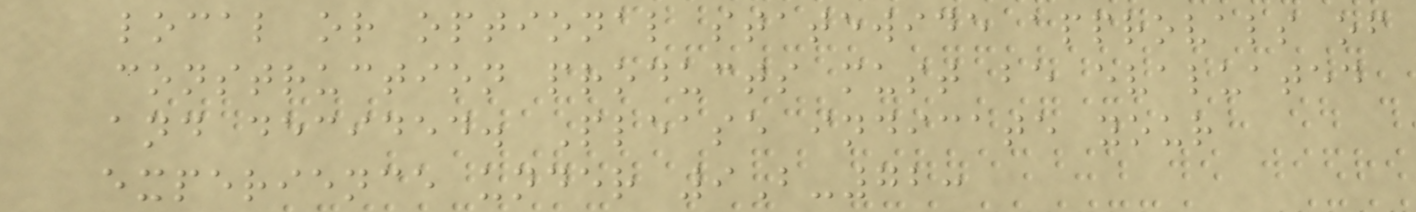local or optional statewide approvals of
construction products must be evaluated
and decided. Please indicate your
experience under 9B-72:
